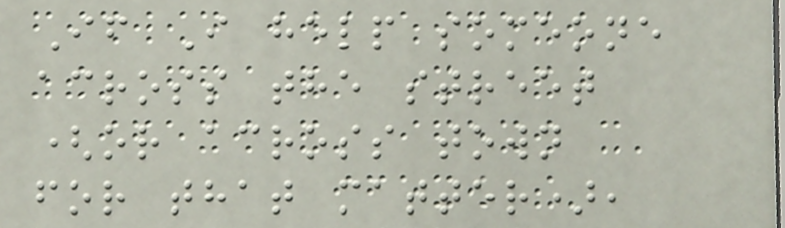If I help someone
across the street
(or across town
for that matter),
